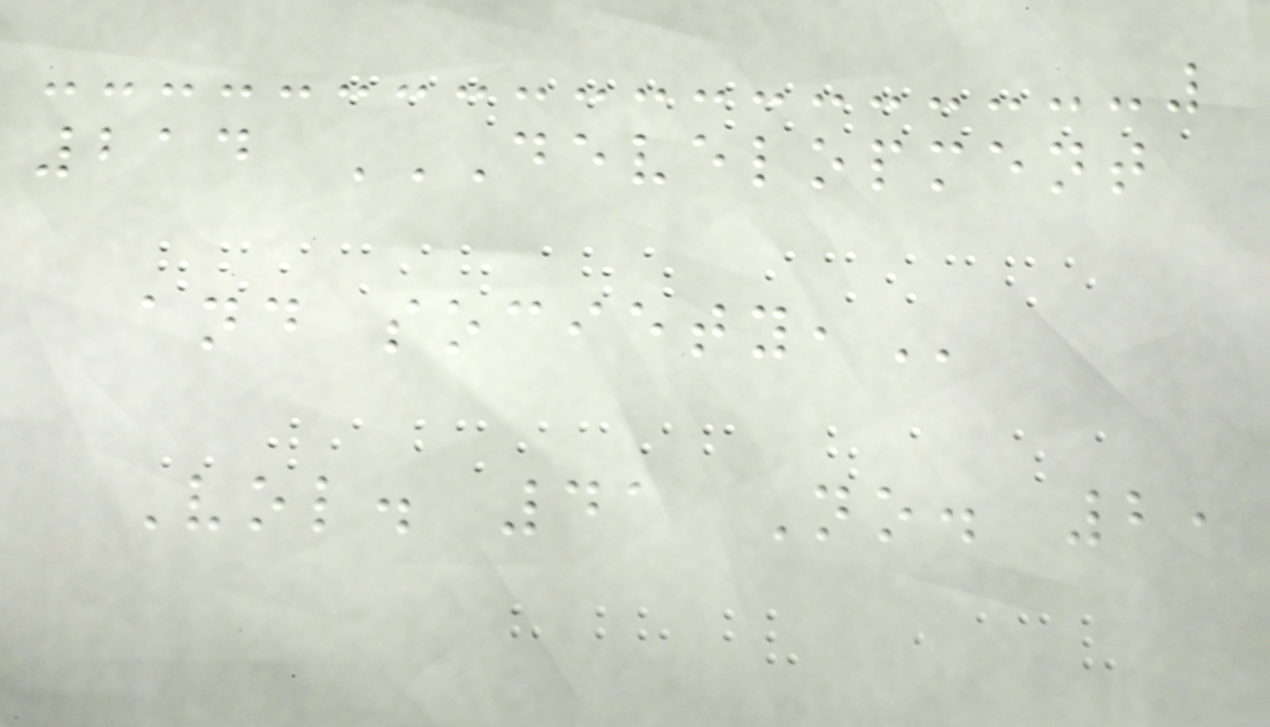214 DEVELOPMENT
AND SOCIETY,
Vol. 41 No. 2,
